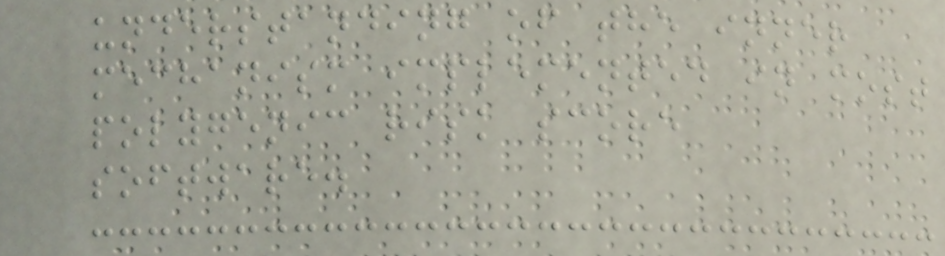understanding of the inner
mechanism implemented in most
polygenic risk score
software.
